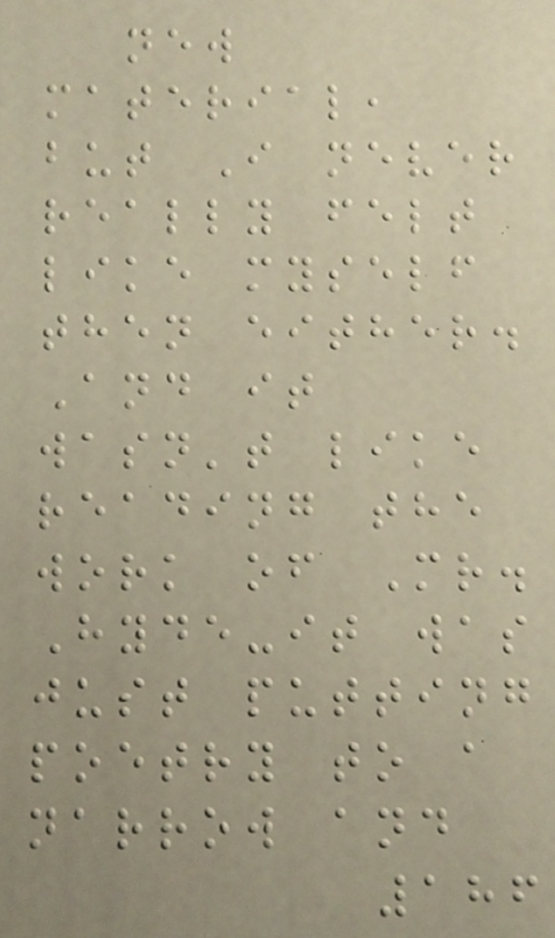new
material,
but I never
really felt
like myself
then either.
And it
wasn't like
reading the
work of Mr.
Hyde-it was
just putting
poetry to a
narrow and
186
